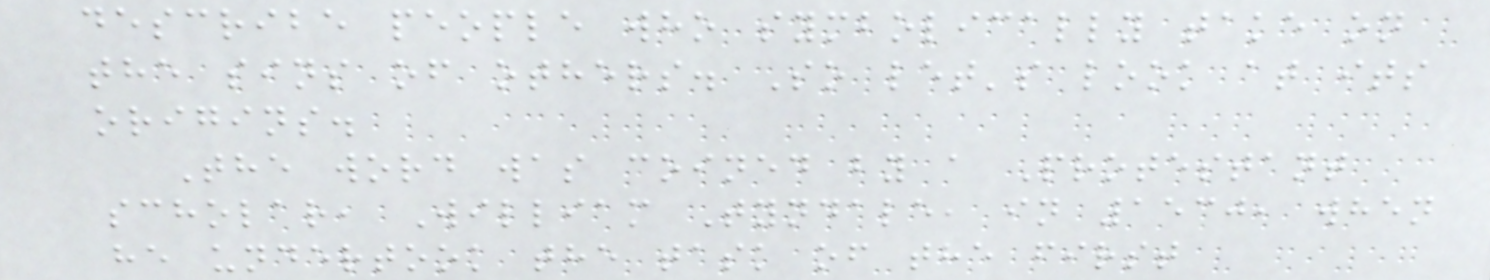describe people who symbolically take on
the sins of others. So let's look at its
origins.
The word was coined by a Protestant
scholar, William Tyndale, in 1530, when
he undertook the task of the first
